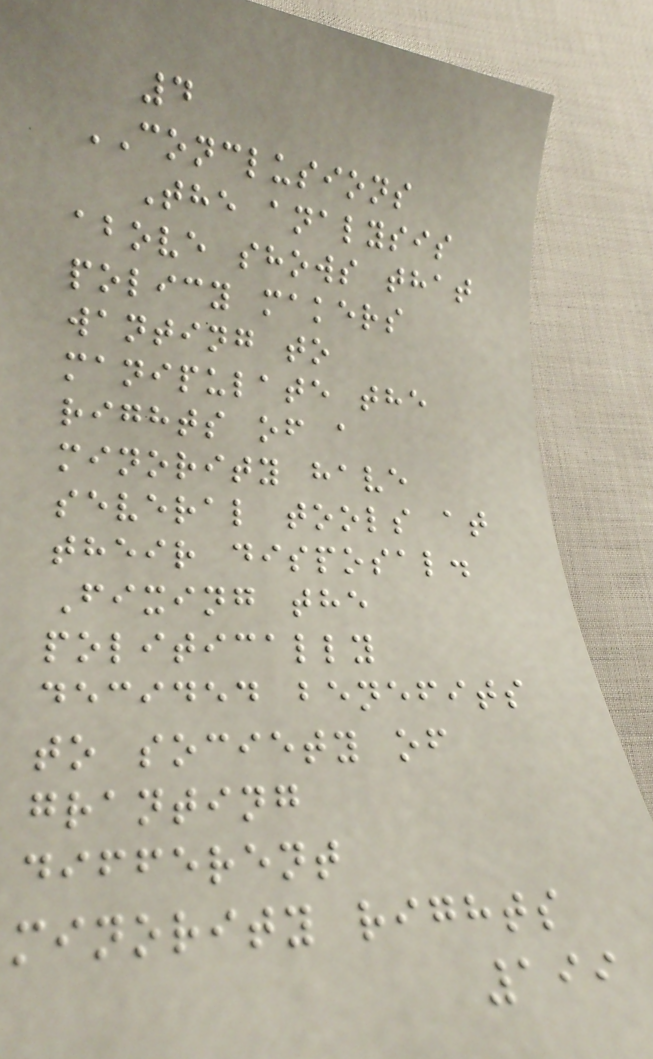4
CONCLUSIONS
The analysis
above shows that
policy makers
wanting to
manipulate the
rights of a
minority have
several tools at
their disposal.
Fixing the
politically
decided benefits
to society of
granting
different
minority rights
199
